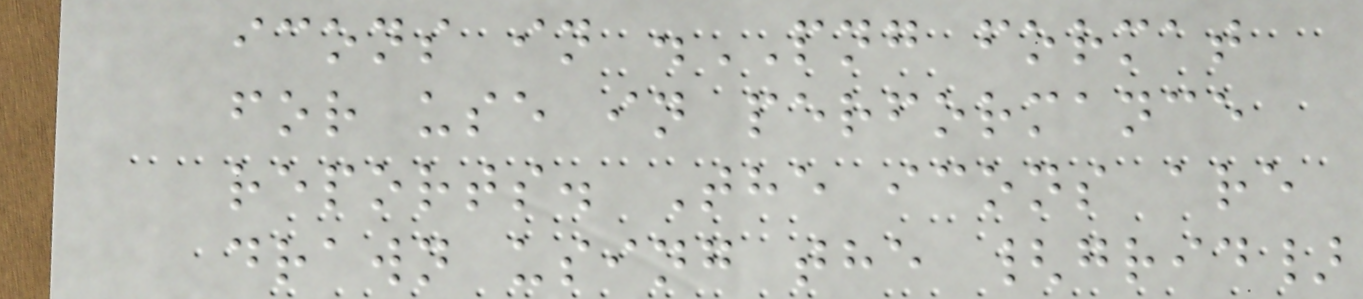icons in .PNG format
for use in performance
reports. The icons are
drawn using the {grid}
